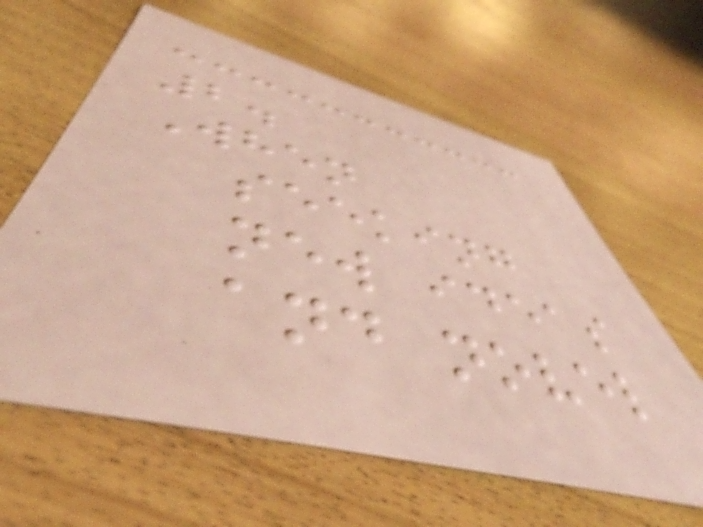2.
When
seeking
new ideas
and novel
